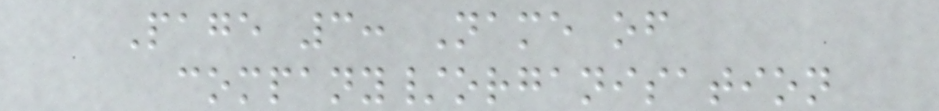Page 3: Name of
company/organisation
